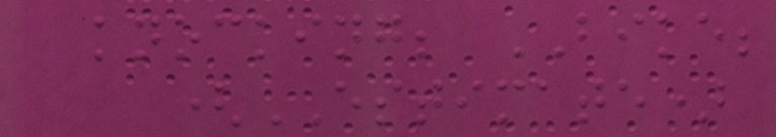knocking; BIKE;
(ESTIMATE)
